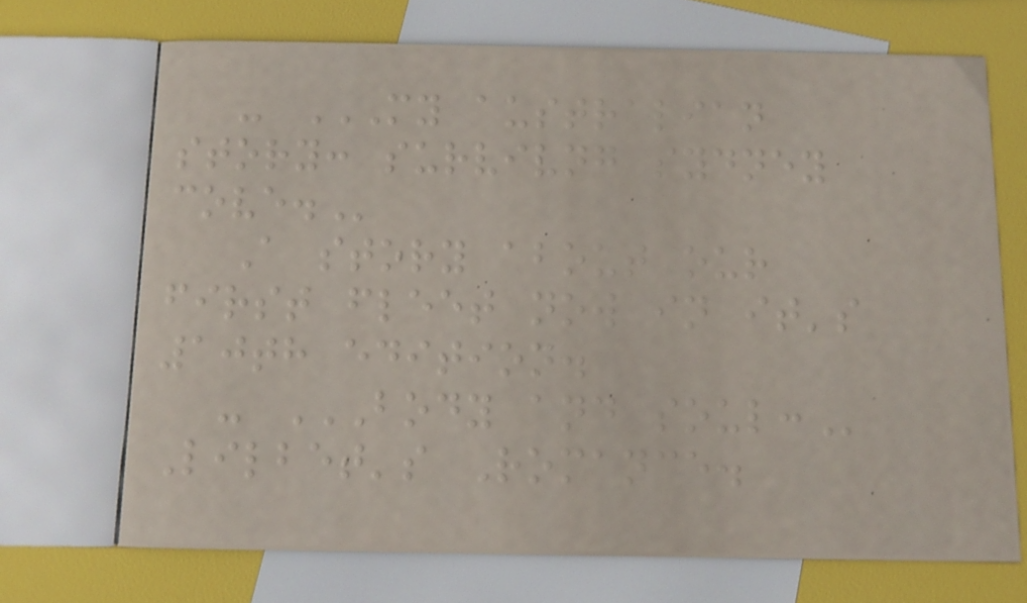- MY AUSTRALIAN
STORY: SURVIVNG SYDNEY
COVE.
A story about our
first fleet now in it's
10th edition.
- BODY AND SOUL:
Lilbet's Romance.
